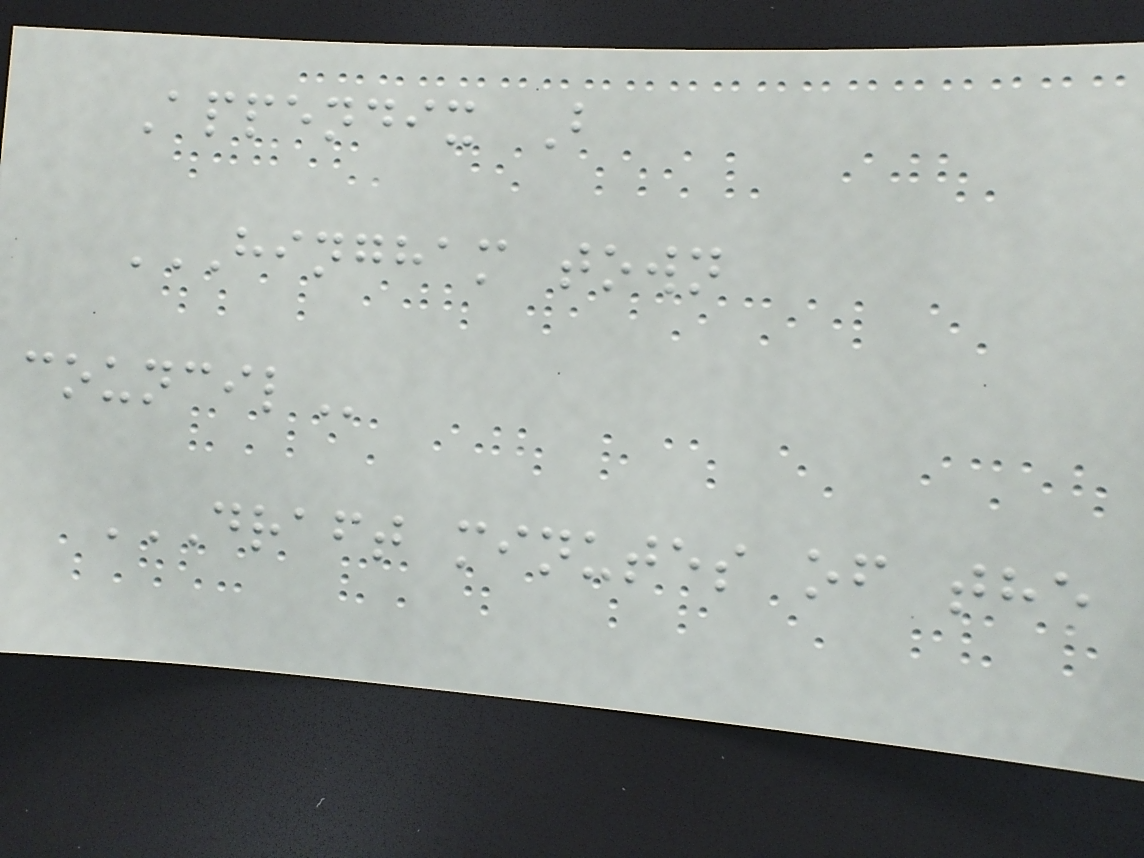Appendix B
HINGHAM TOWN
COUNCIL
DRAFT MINUTES OF THE
